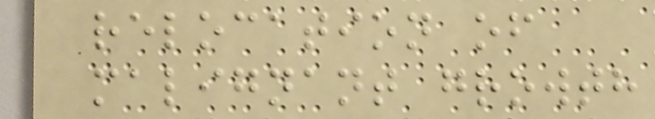relocation of
malignant growth
